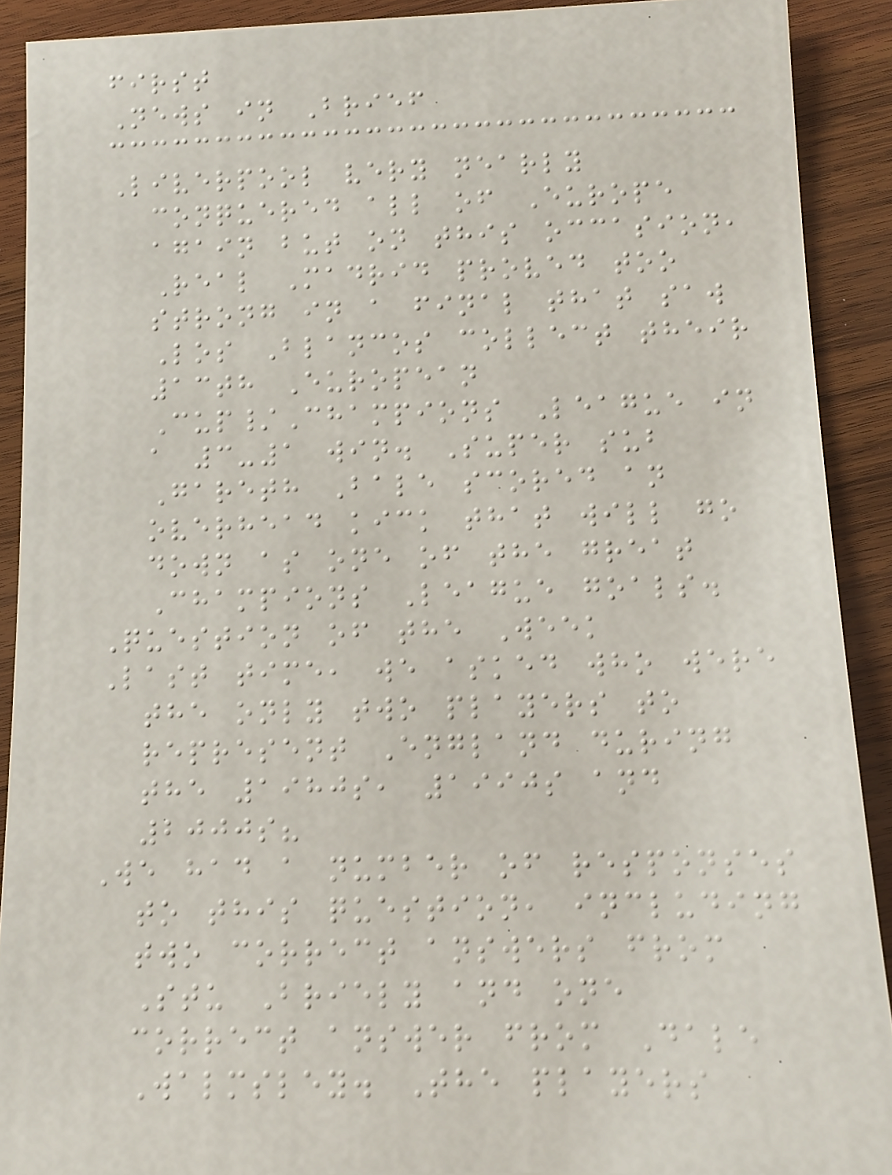first
News in Brief
Liverpool very nearly
conquered all of Europe
again but on this occasion,
Real Madrid proved too
strong in a final that saw
Los Blancos collect their
13th European
Cup/Champions League in
a 3-1 win. Super sub
Gareth Bale scored an
overhead kick that will go
down as one of the great
Champions League goals.
Question of the Week
Last time, we asked who were
the only two players to
represent England during
the 1980s, 1990s and
2000s?
We had a number of responses
to this question, including
two correct answers from
Stu Briely and one
correct answer from Dale
Walmsley. The players
